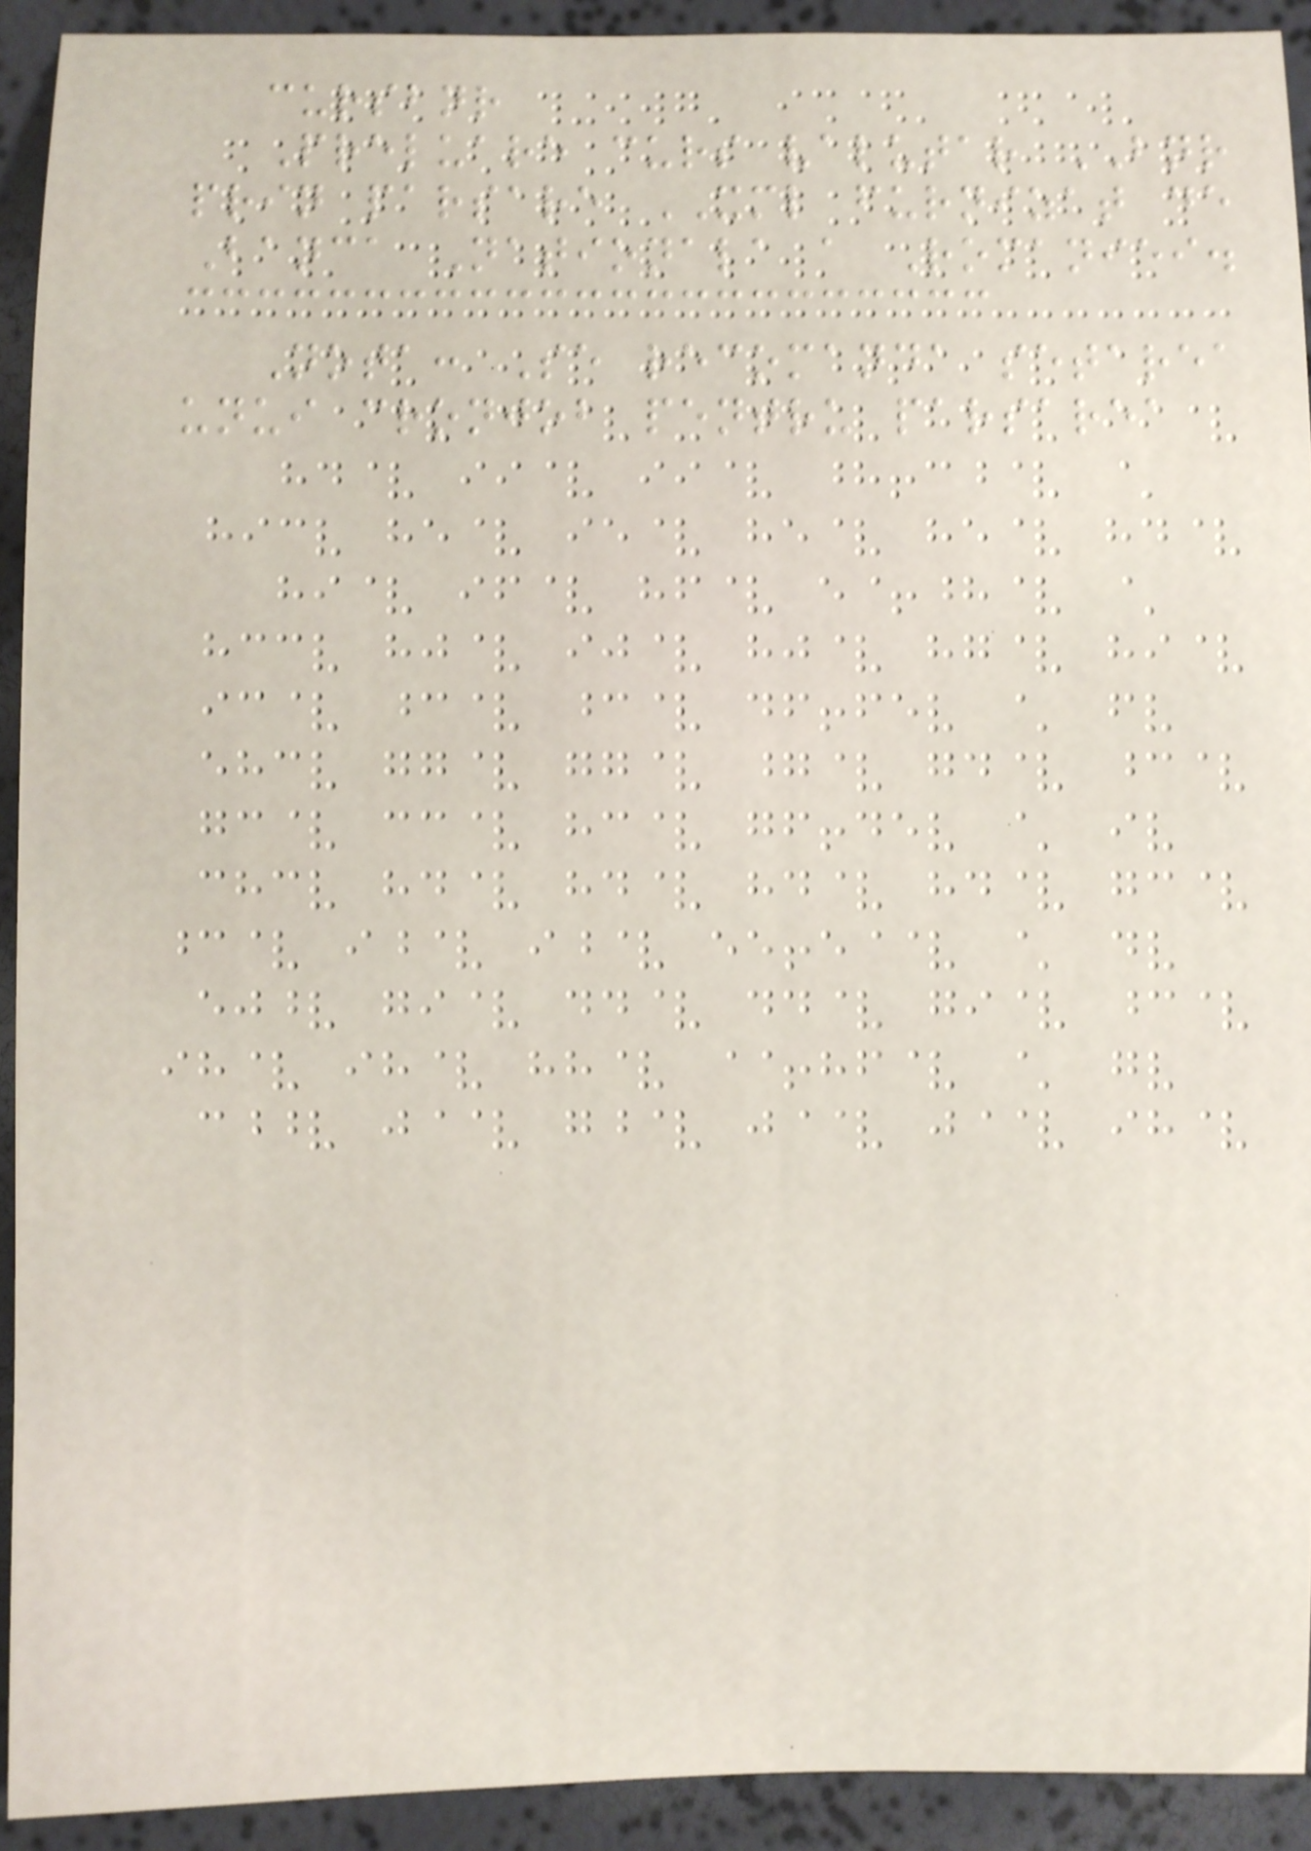cursbnr
Preluare curs valutar BNR
prin parsare XML furnizat de
Banca Nationala a Romaniei.
Nota: Se recomanda setarea
unui cronjob pentru parsarea
